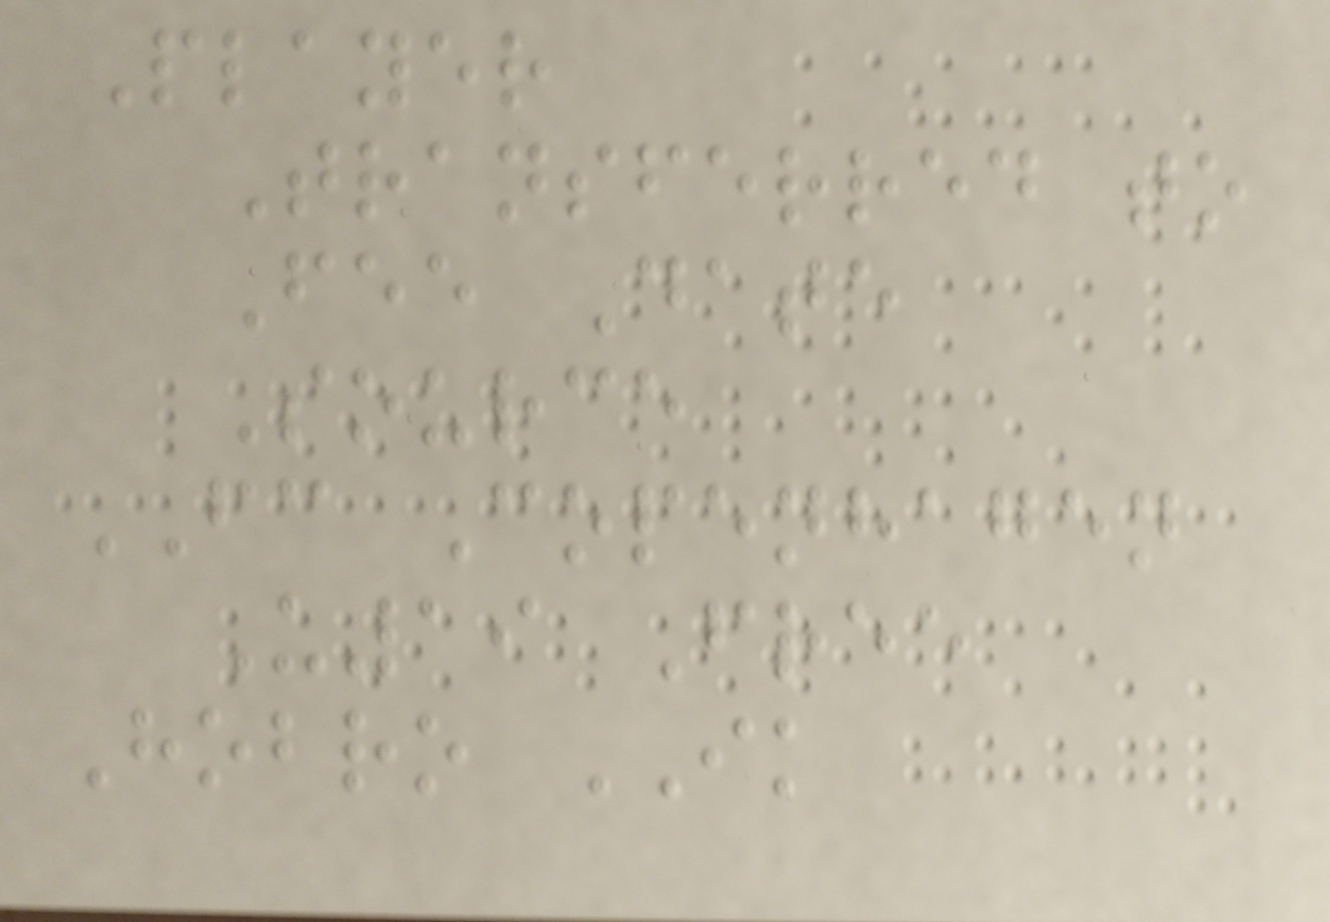Player
Transferred to
Fee Date
Source
FC Copenhagen
U19 Free
Hobro IK
